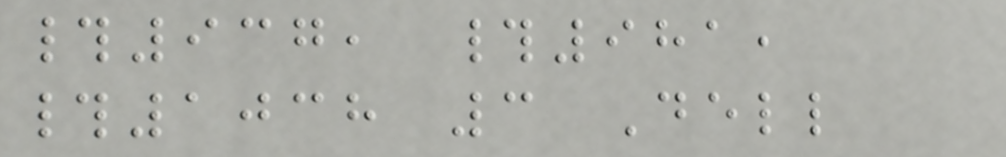#937, #981,
#1038 3 Dell
